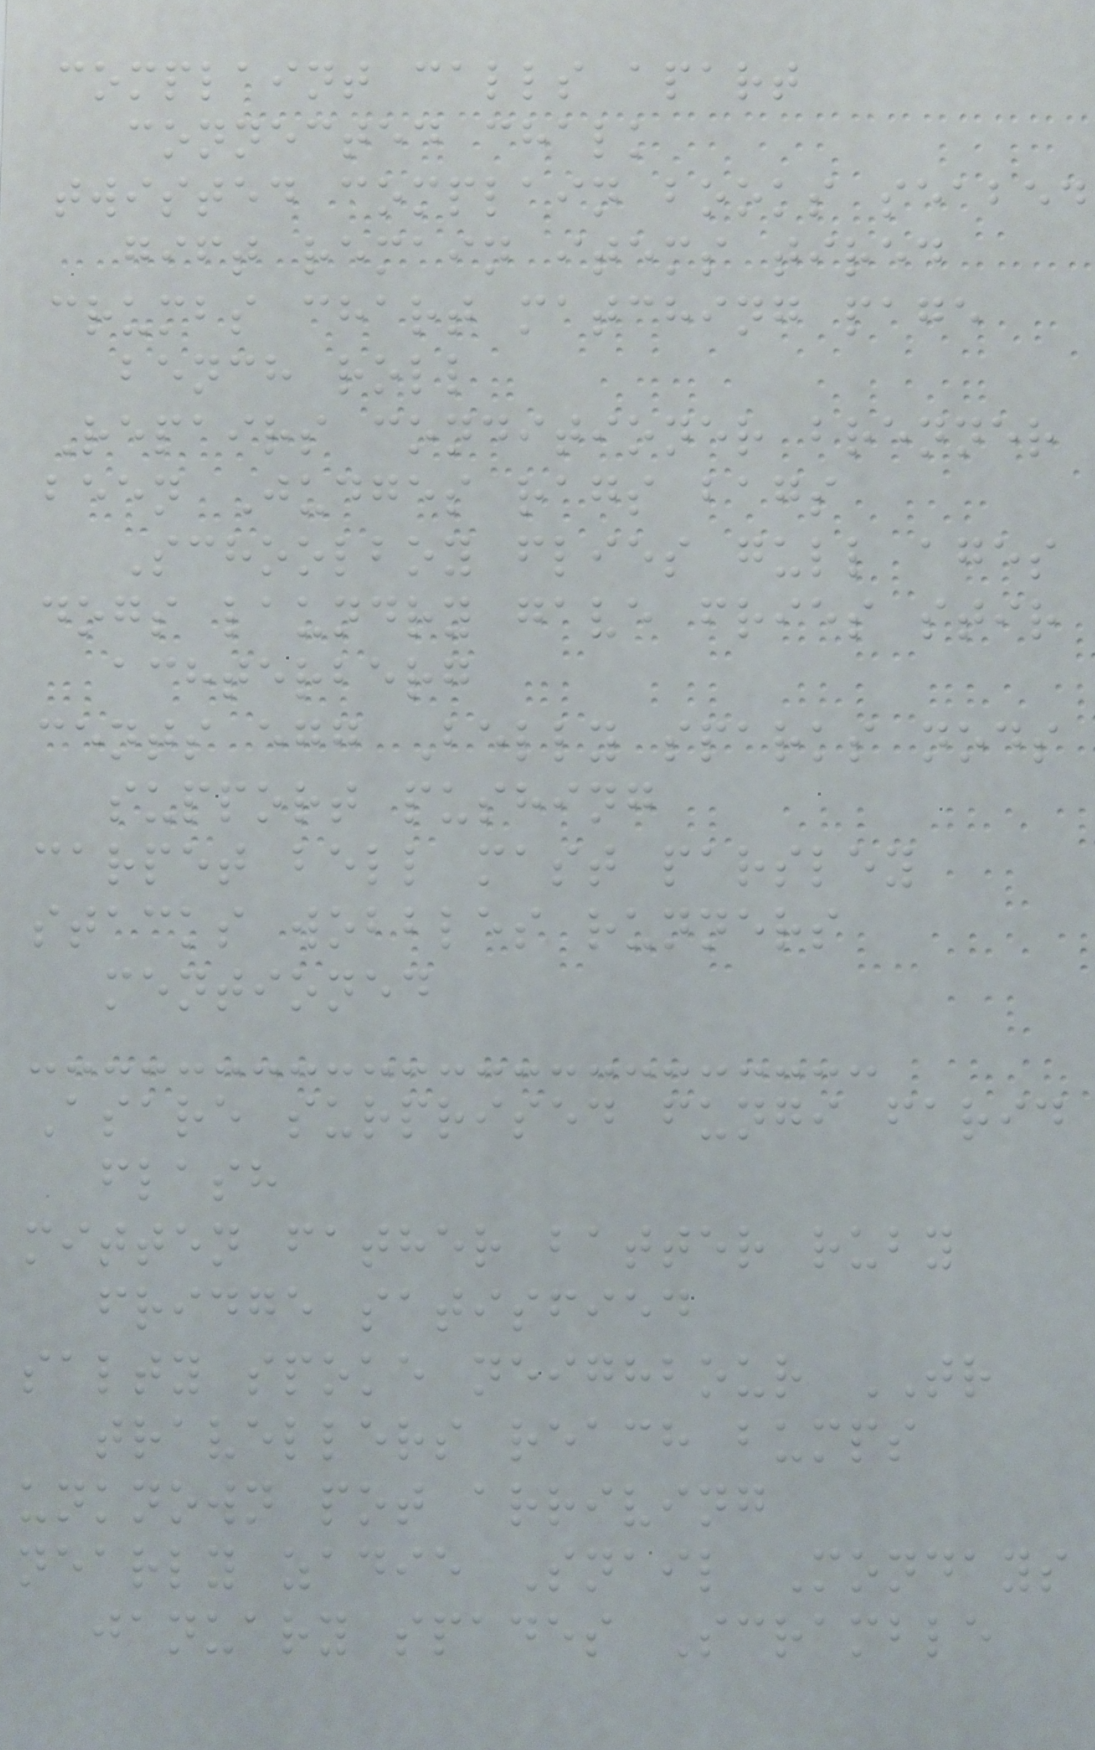complaint calls apart
connected chalk
twisted complain books seabed
gift remain items tired
crumbs chart matching page
bench roll
Repairs conditioner brenner
been Judges rags bags
Schoolboy flies gull ages
dogs laundry gave fries stir
achterberg
cents egg Belly sparks nods
support pushing
carpet bell mast parsley
stacks wobbles runners
mentioned
Asare surprised fungi farid
flash
mitten father batter ruby
fridge satisfied
salty spoke neighbour TR
travellers reach bumps
unknown pot arriving
nearly zadie Snail Mondays
january spades Scramble
